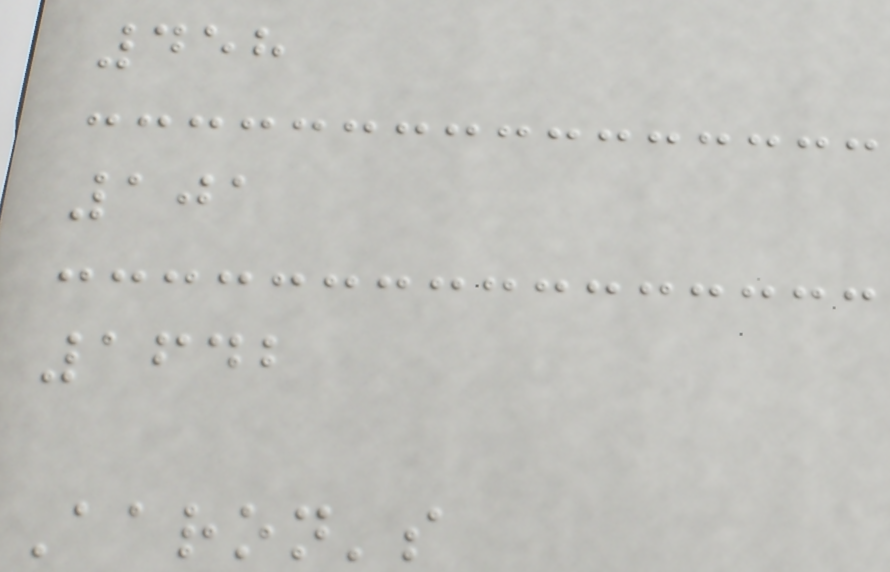458
101
1642
Aaron's
